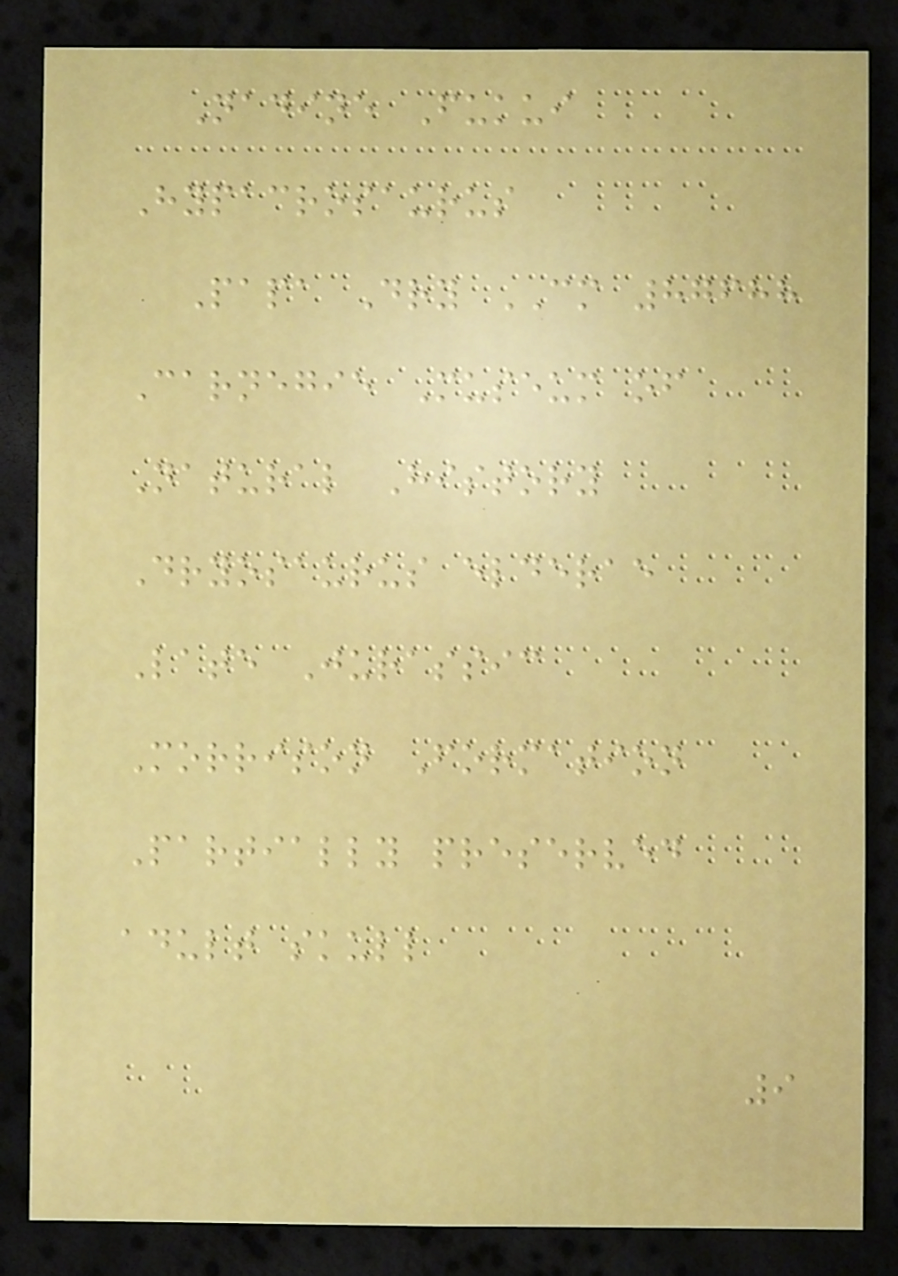Nadine Fukui
Hypacrosaurus
Papa Dry CM 87688
Carnegie Museum of
Natural History
Dryosaurus elderae
Late Jurassic
Morrison Formation
Partially preserved
adult skull
9
